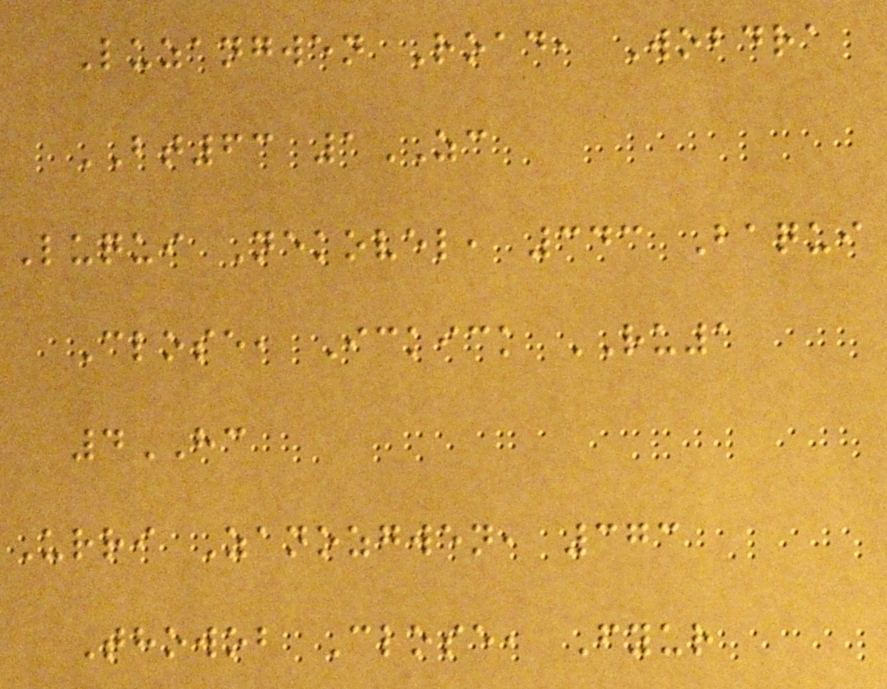Luzangwen Road, Wobdra
BT63 1ZC
Luqui Nekovel, 343 Baqui
Close, Ickick RU1
4HC
Urri Zanozgwen, 373
Thowob Close, Fyur
